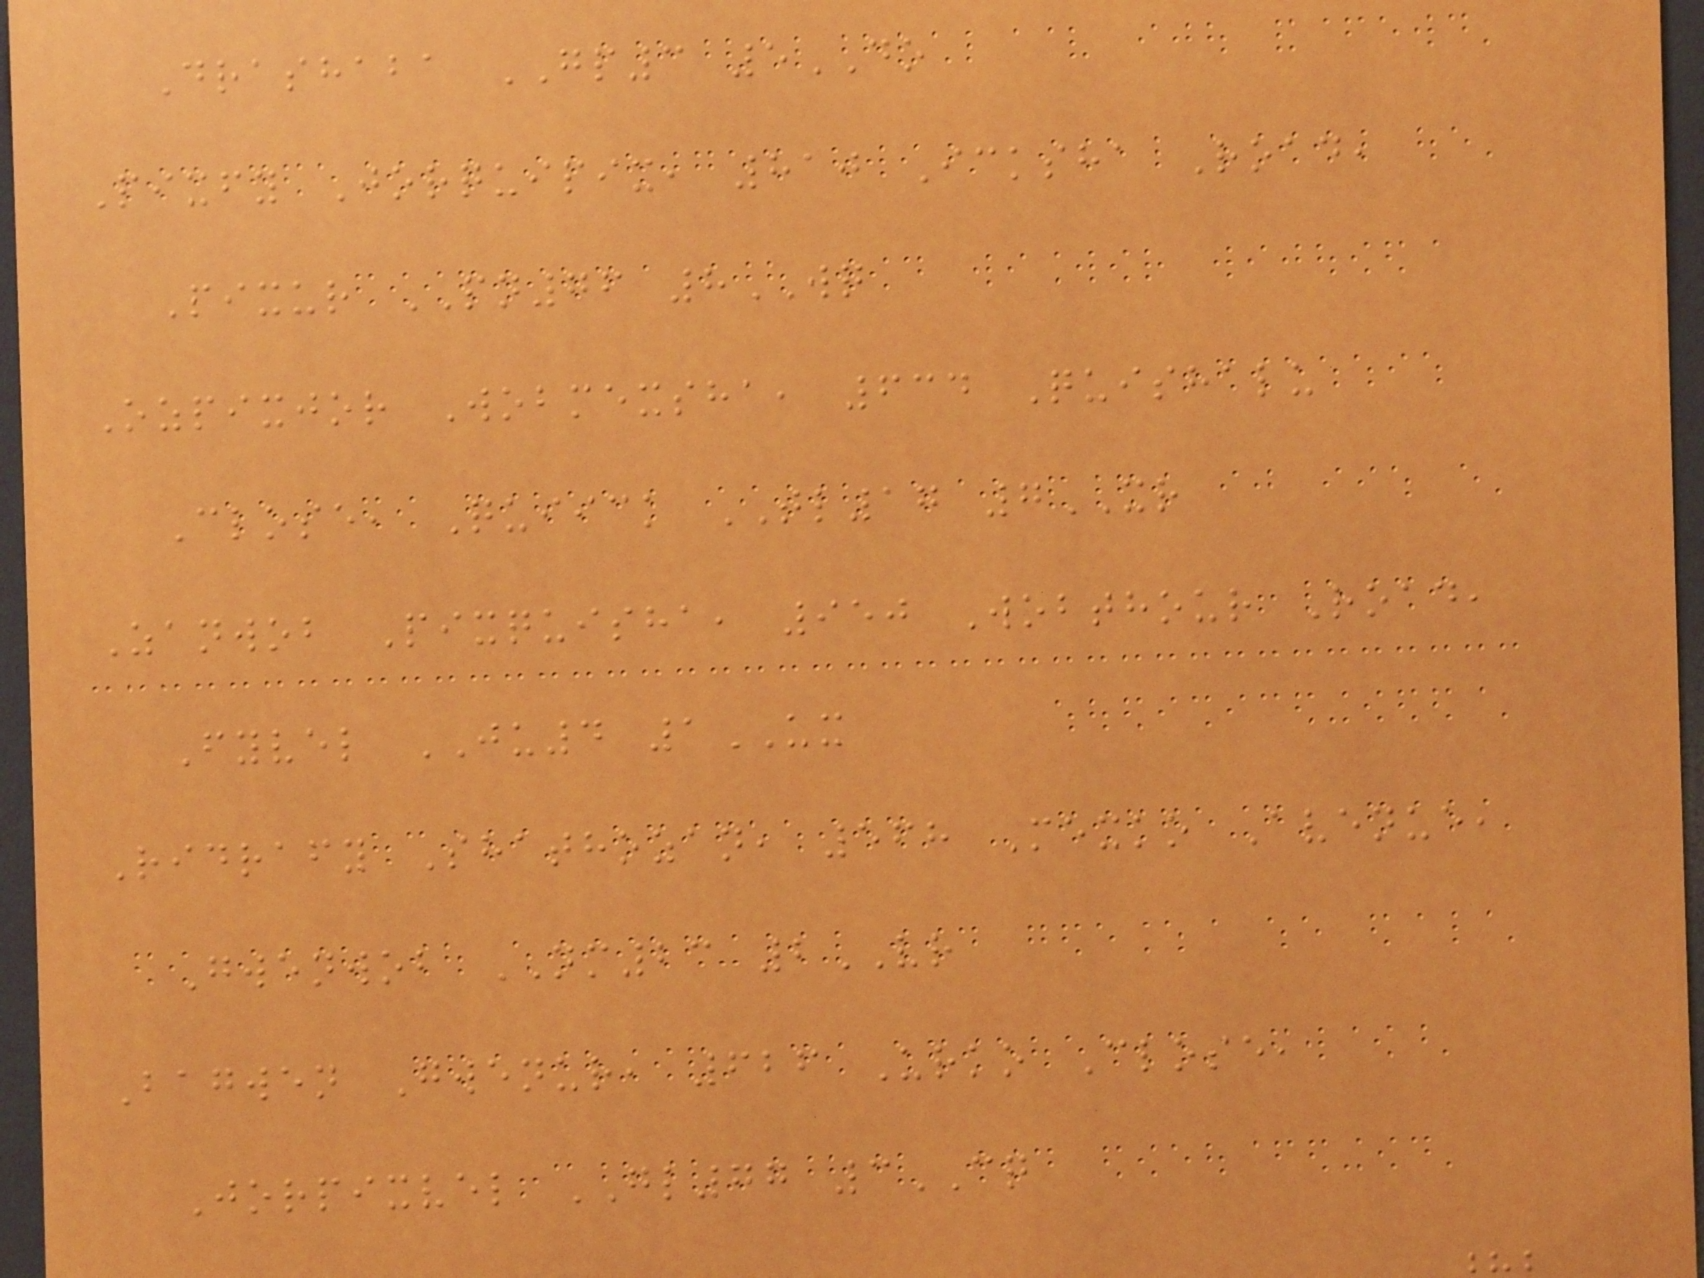Drashaba GP3 5DO
Pixfy Jorquipix, 810 Icksha Road,
Pixur PN76 8WQ
Ozpixjor Wobmexsha, 634 Quishalu
Close, Quiick TL17 7XR
Zanwob Pixquisha, 950 Wobthour Road,
Fyvel JU4 1UX
Ridrafy Shathozan, 568 Mexko Avenue,
Gwenwob NM23 2VR
Bagwen Gwenur, 626 Urko Close,
Jorpixvel GL77 3CQ
